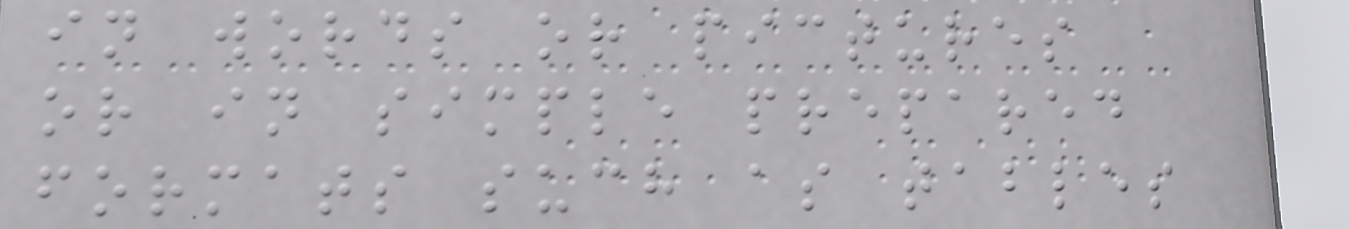in words or pictures
or in simple prepared
formats such as tables
